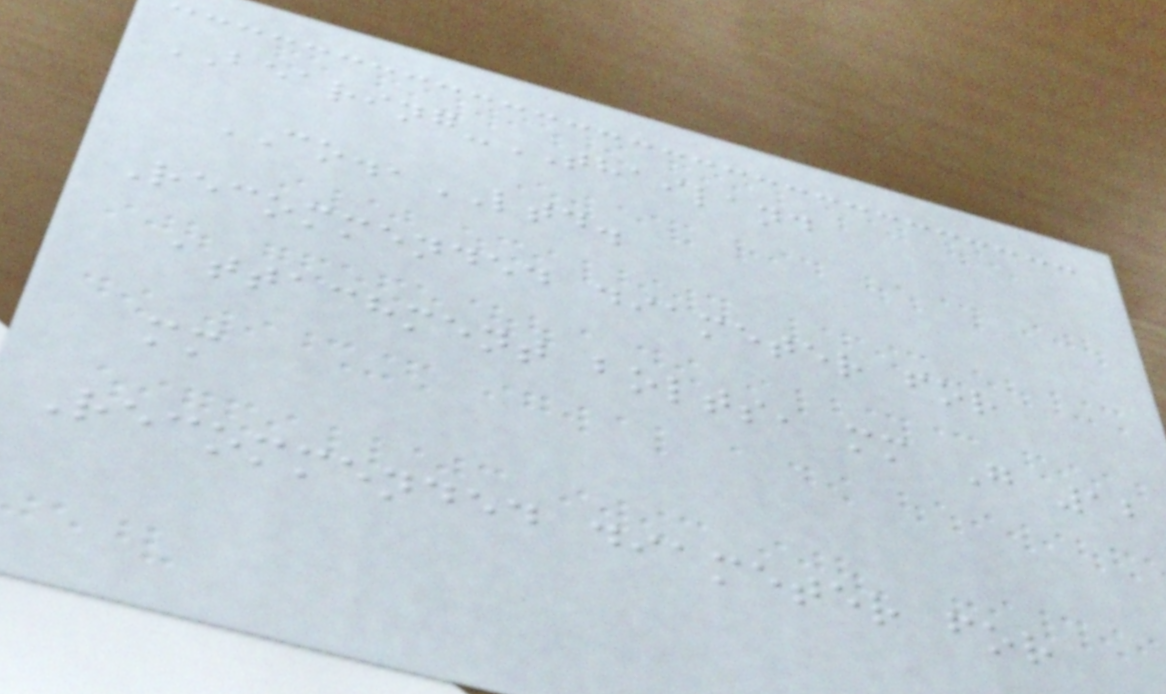BEARING-THAILAND
CO.,LTD.
Recommended diameter for
attachment bolts, mm G 12
mm
Recommended diameter for
